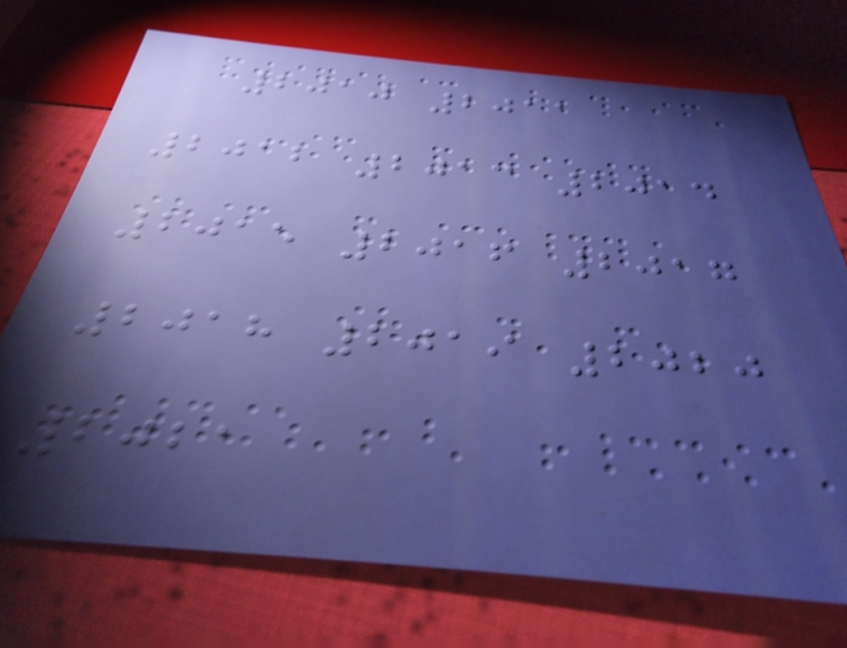2010 2011
2012 2013 2014
2015 2016 2017
2018 2019 2020
2021
